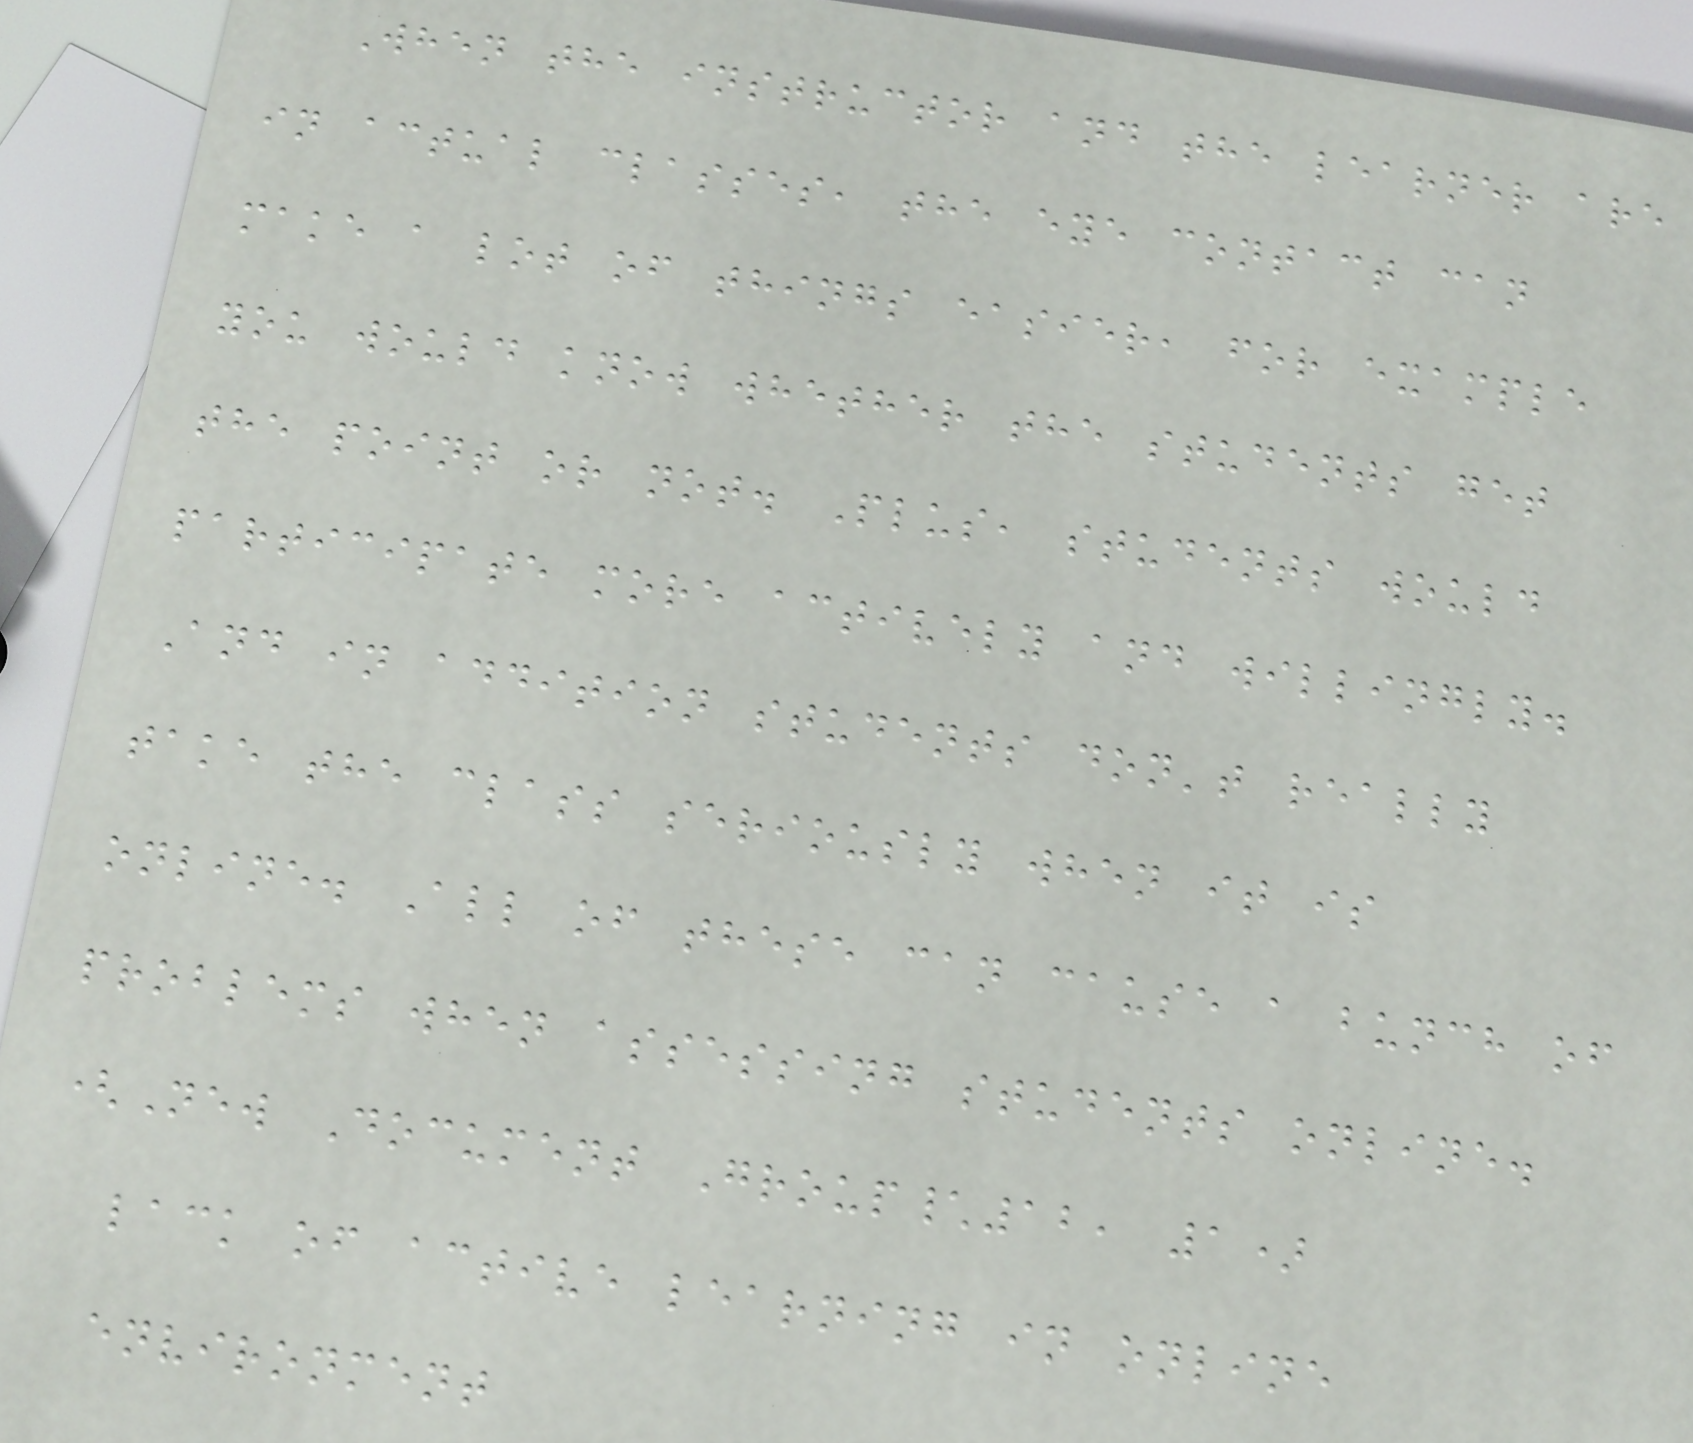When the instructor and the learner are
in actual classes, the eye contact can
make a lot of things easier, for example
you would know whether the students get
the point or not. Plus, students would
participate more actively and willingly.
And in addition students don't really
take the class seriously when it is
online. All of these can cause a bunch of
problems when assessing students online.
(New Document Group\12, 1)
lack of active learning in online
environment
